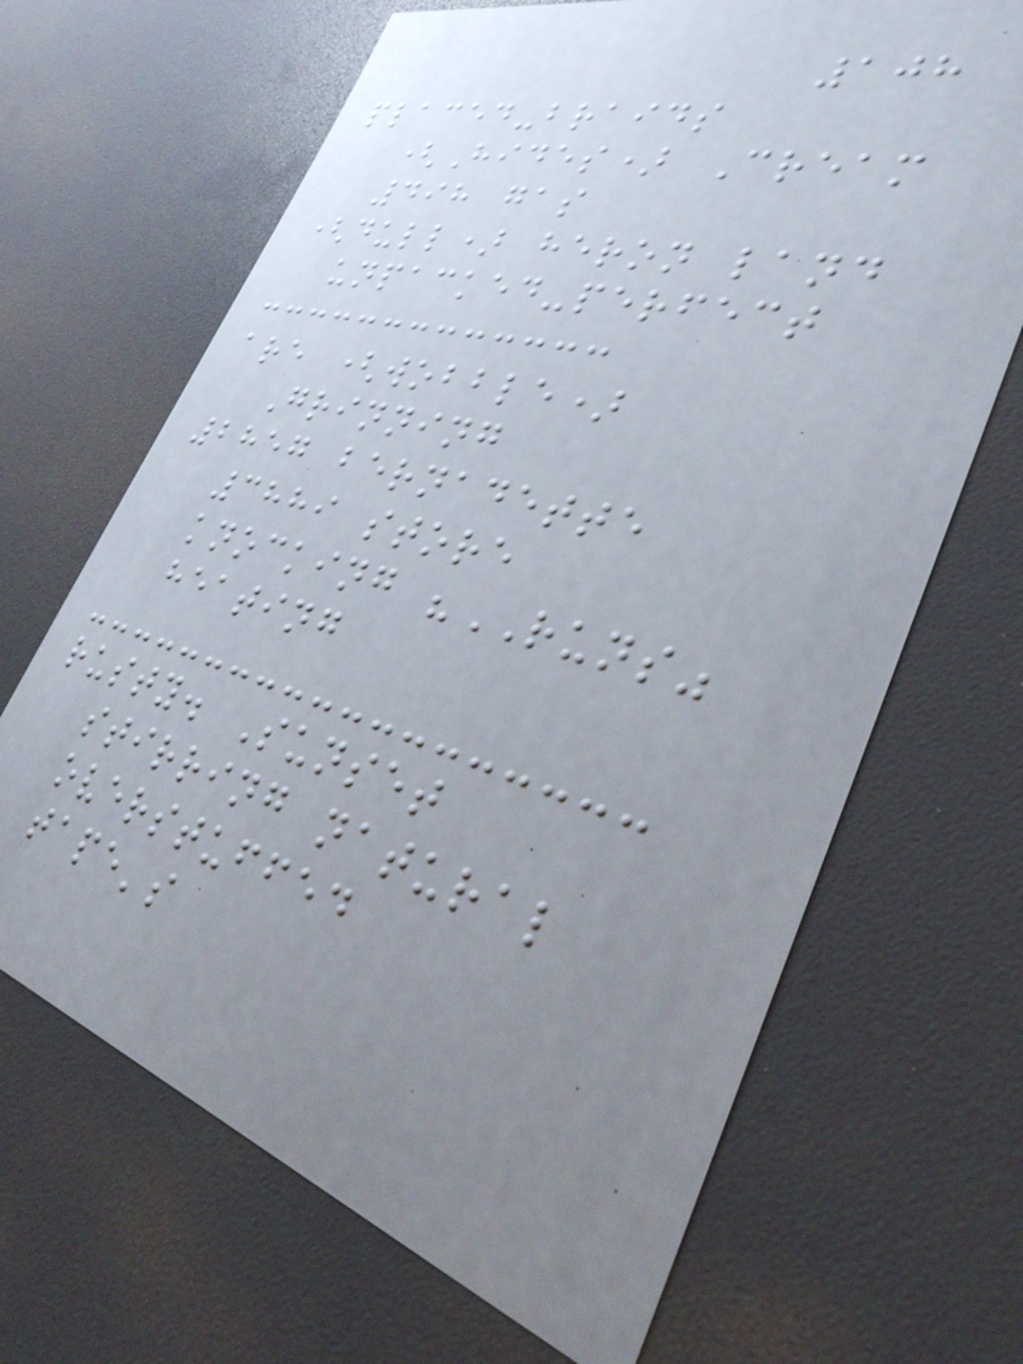108
placed-braids
(Hides) Cream
498 gas
(dull) heron land
unpacked-perfect
are (wobble)
Grinning
2857 bernadette
3889 store
knocking "RUNS"
heating
rusty. Sunset
stirring natural
overstuffed
tape's
